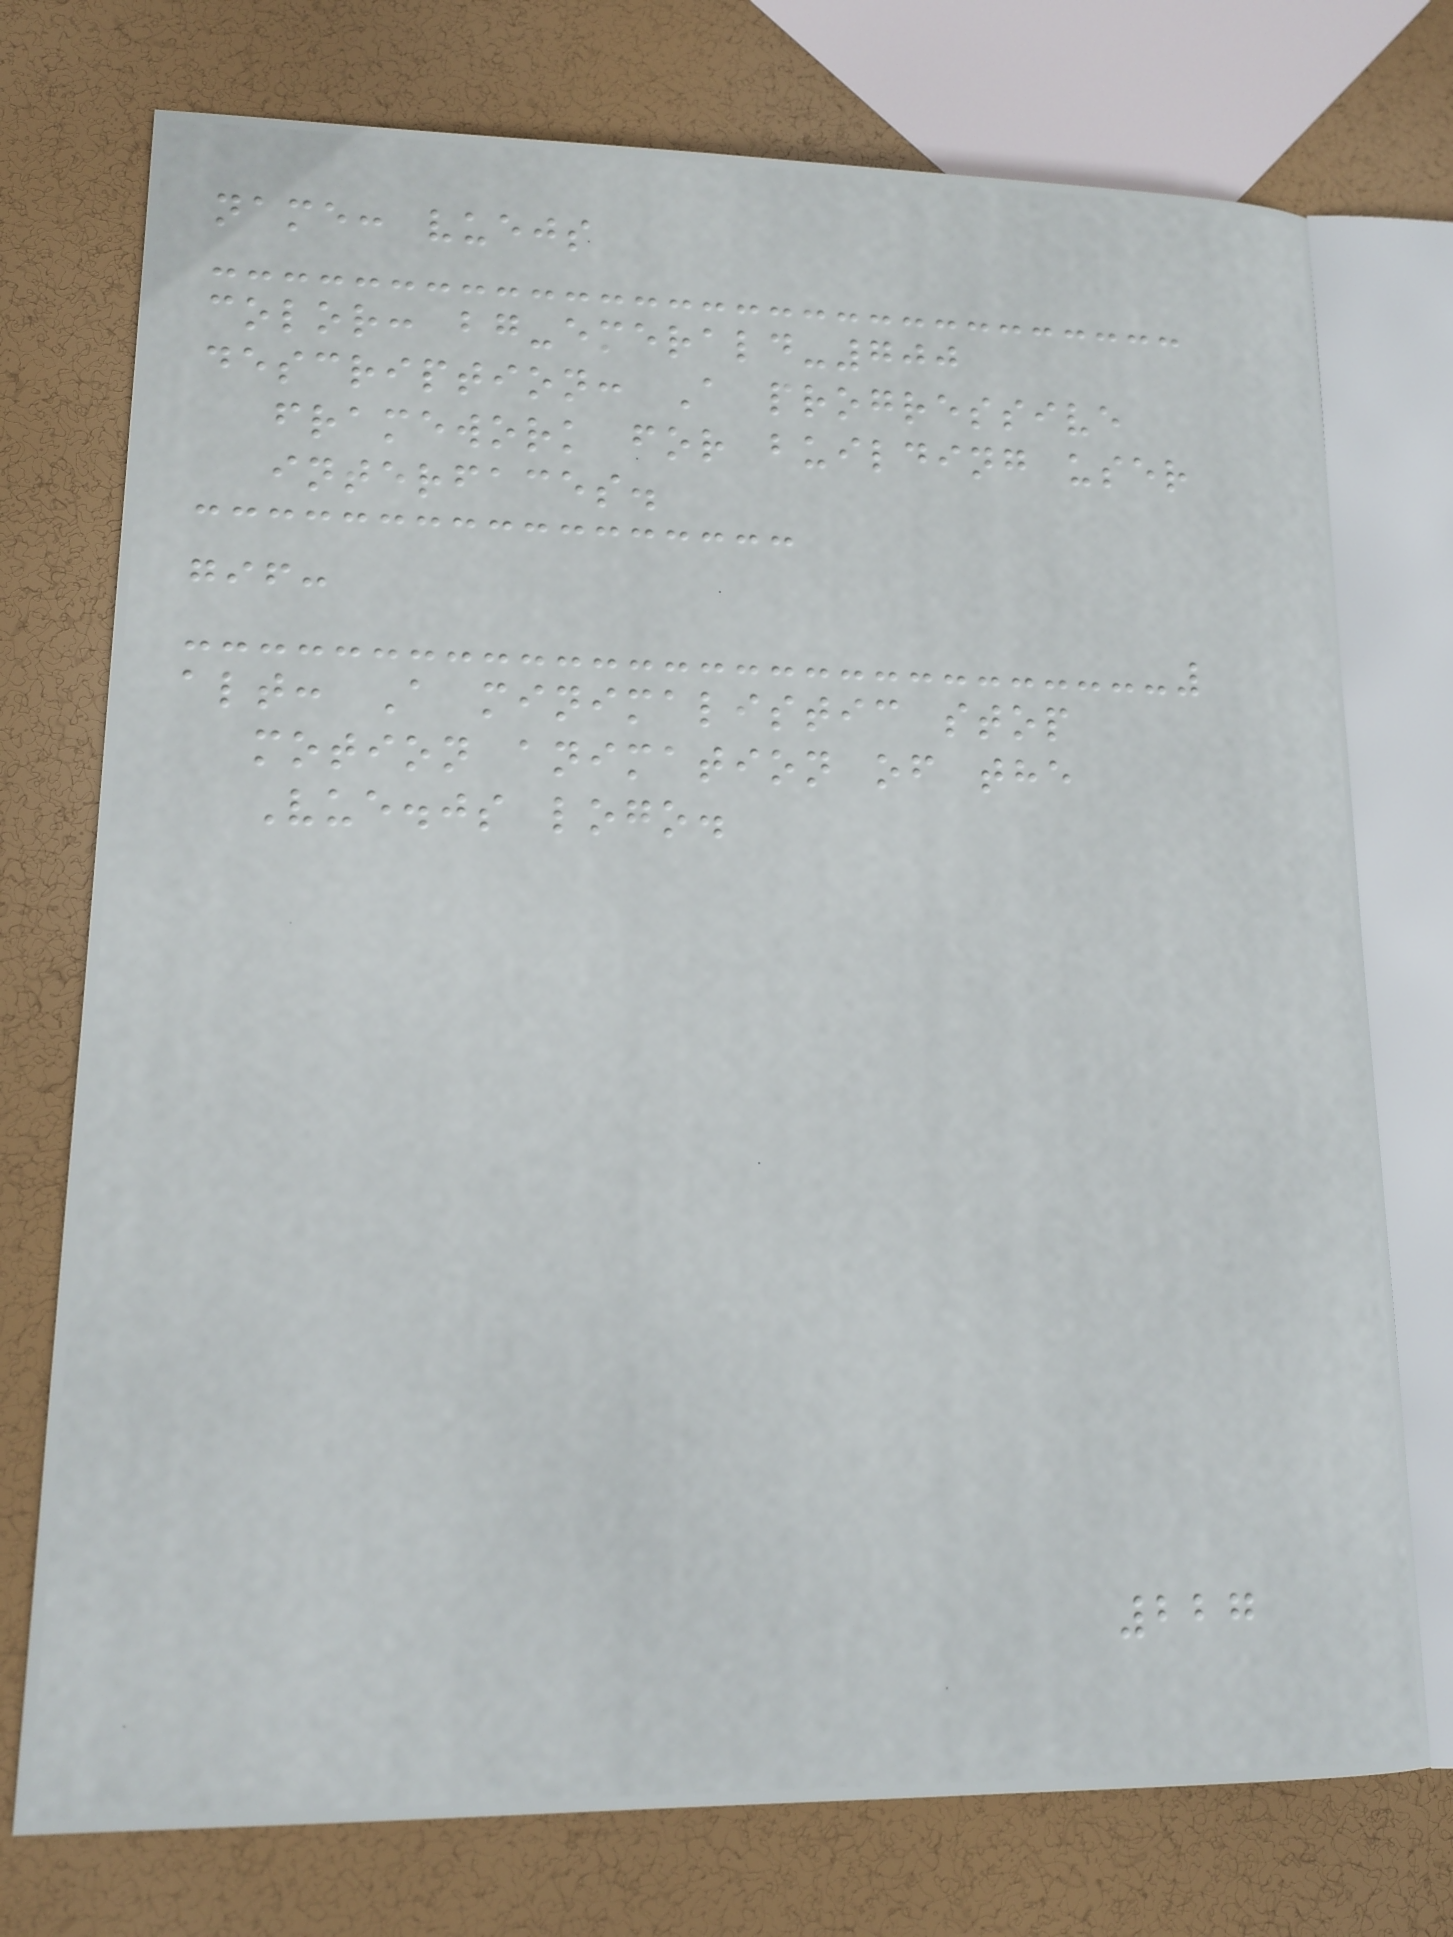name: vuejs
color: bg-emerald-700
description: A progressive
framework for building user
interfaces.
gif:
alt: A minimalistic stop
motion animation of the
Vue.js logo.
227
